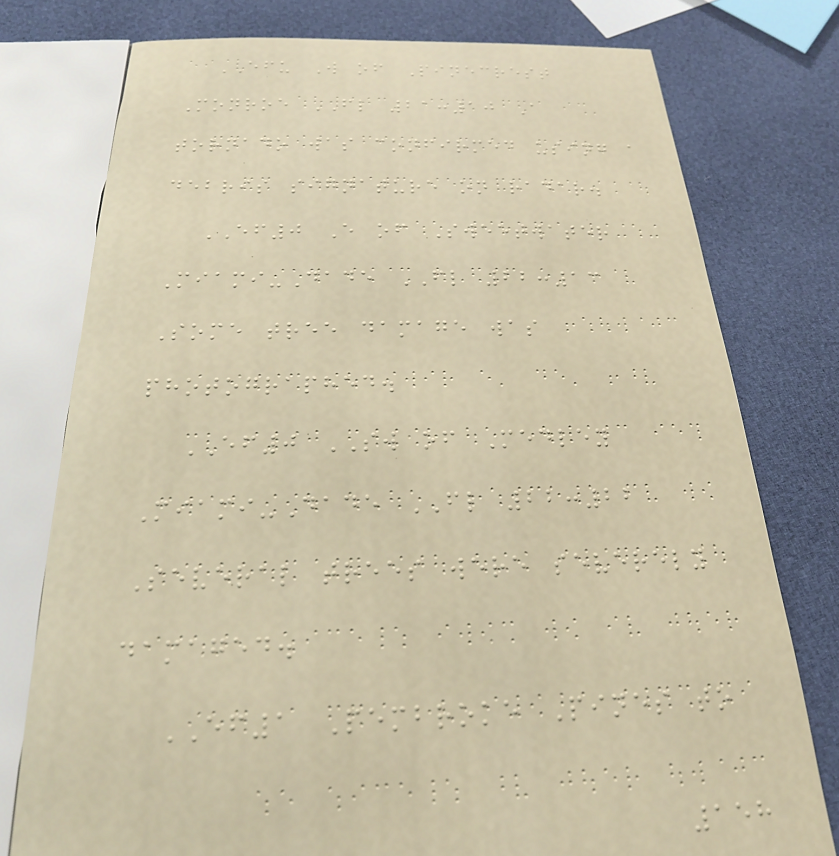EFU W of Pinecrest
Monroe FL 21:10 A
tornado was confirmed using a
debris signature on radar.
EF0 E of Sweetwater
Miami-Dade FL 22:13
Some tree damage was
photographed.
EF0 SW of Medley
Miami-Dade FL 22:22
Several trees were severely
damaged.
EF1 Pembroke Pines to
158
